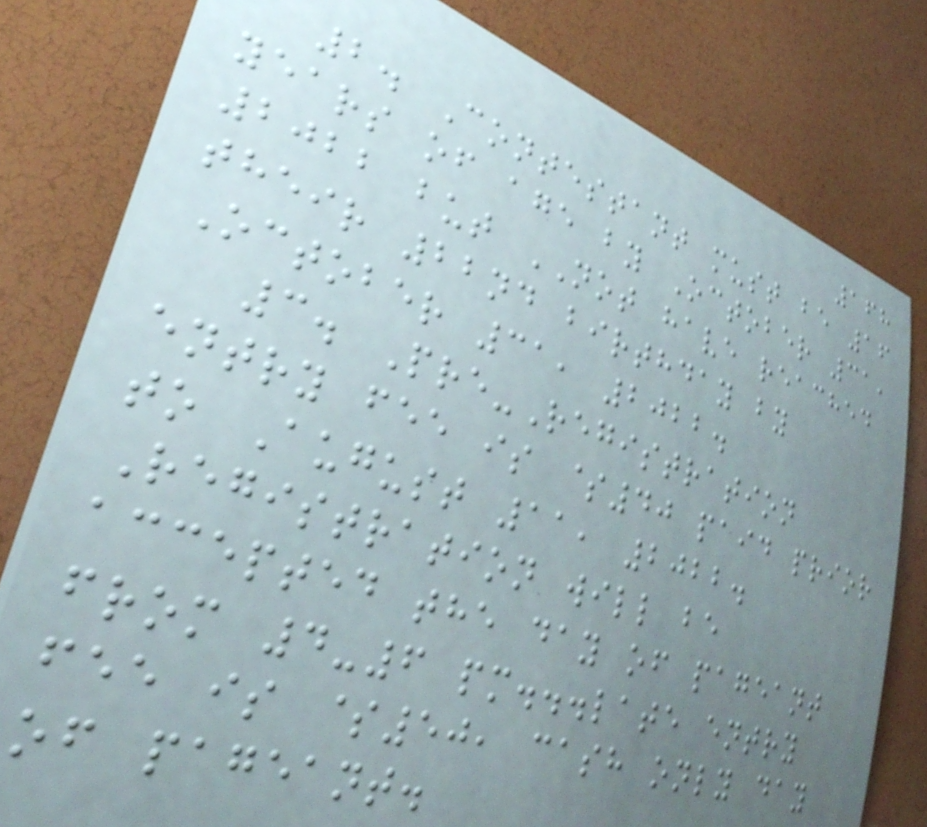168
2. Contestant must be 16
years of age by October 31,
2022 but NOT have reached
their 22nd birthday by
October 31, 2022.
3. Pre-Registration
entry fee is $40 paid prior
to August 11, 2022.
Registration will be
accepted the day of pageant
from 4-6 pm...late entry
fee is $50, cash only day
of pageant.
